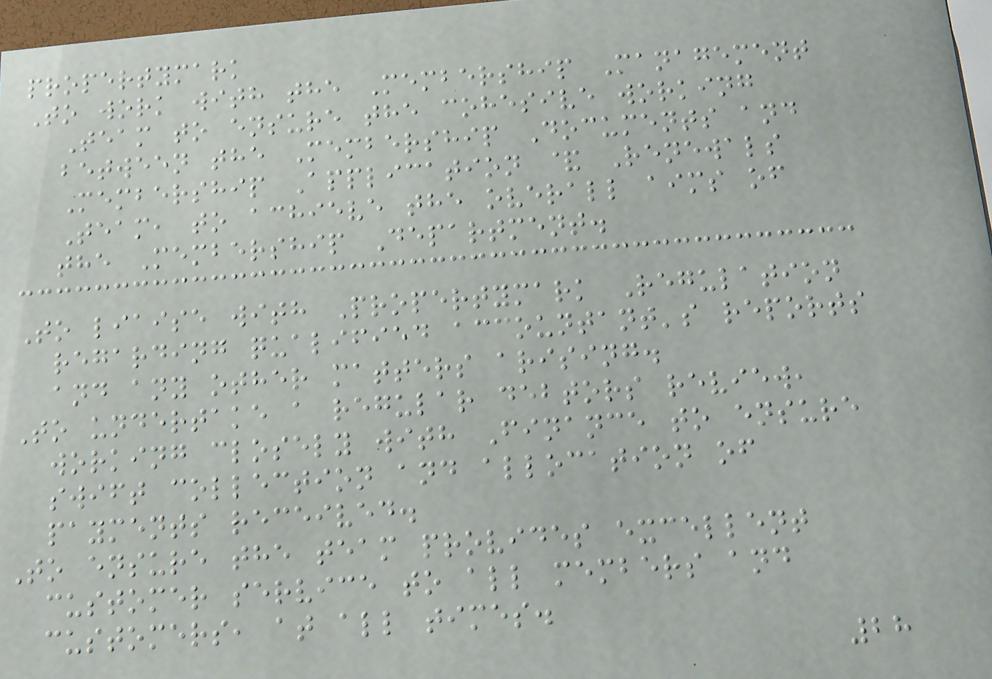propertymark
To work with the Membership Management
Team to ensure the cohesive working
between the Membership Documents and
Membership Application & Renewals
Team, to achieve the overall aims of
the Membership Department.
To liaise with Propertymark Regulation
regarding qualified accountant's reports
and any other matters arising.
To undertake a regular debtors review,
working closely with Finance to ensure
swift collection and allocation of
payments received.
To ensure the team provides excellent
customer service to all members and
customers, at all times.
28
